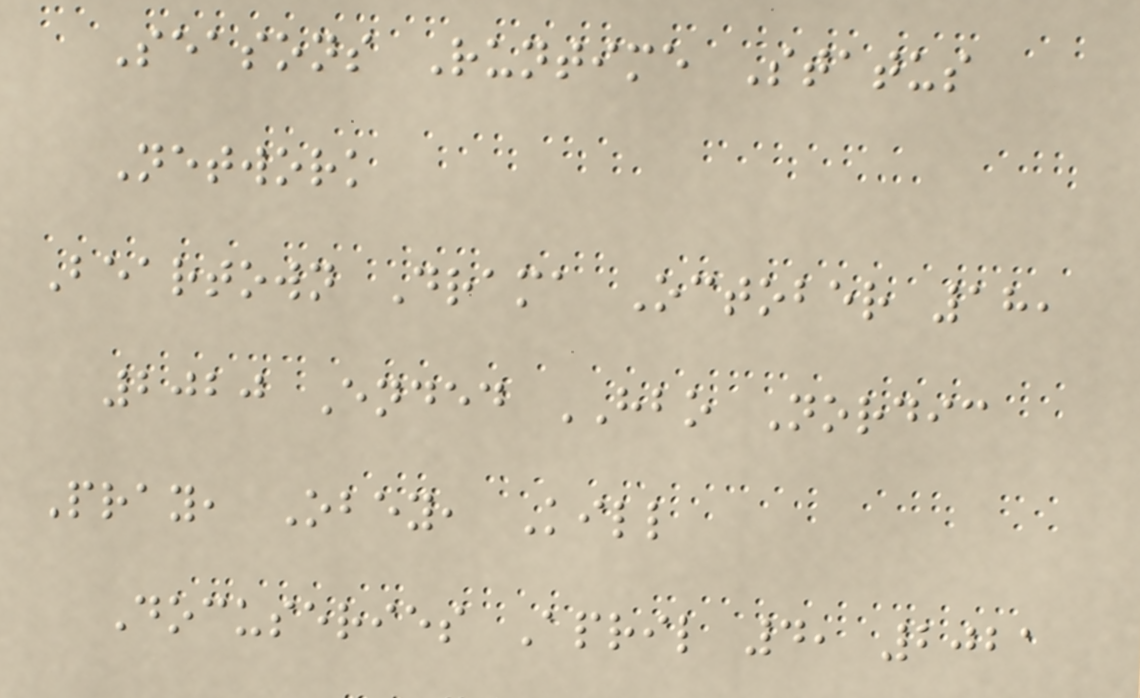Seasons Runtime Status
Network
Beartown Drama October 18,
2020 Ended HBO Nordic
Pray, Obey, Kill
Docuseries April 4, 2021
